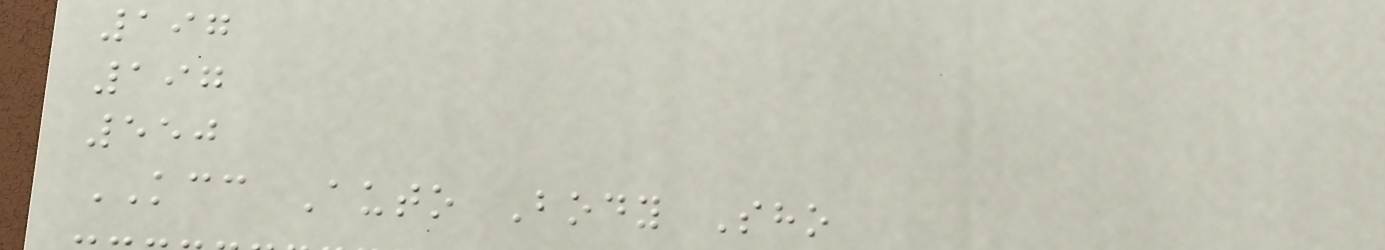197
197
550
KCC Auto Body Sho
